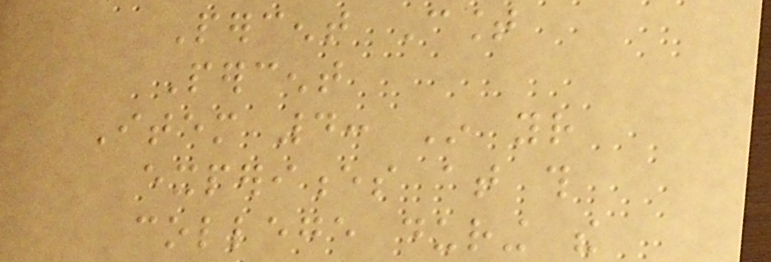Percent Count
Percent
Item 4: In your
experiences at this
college during the
